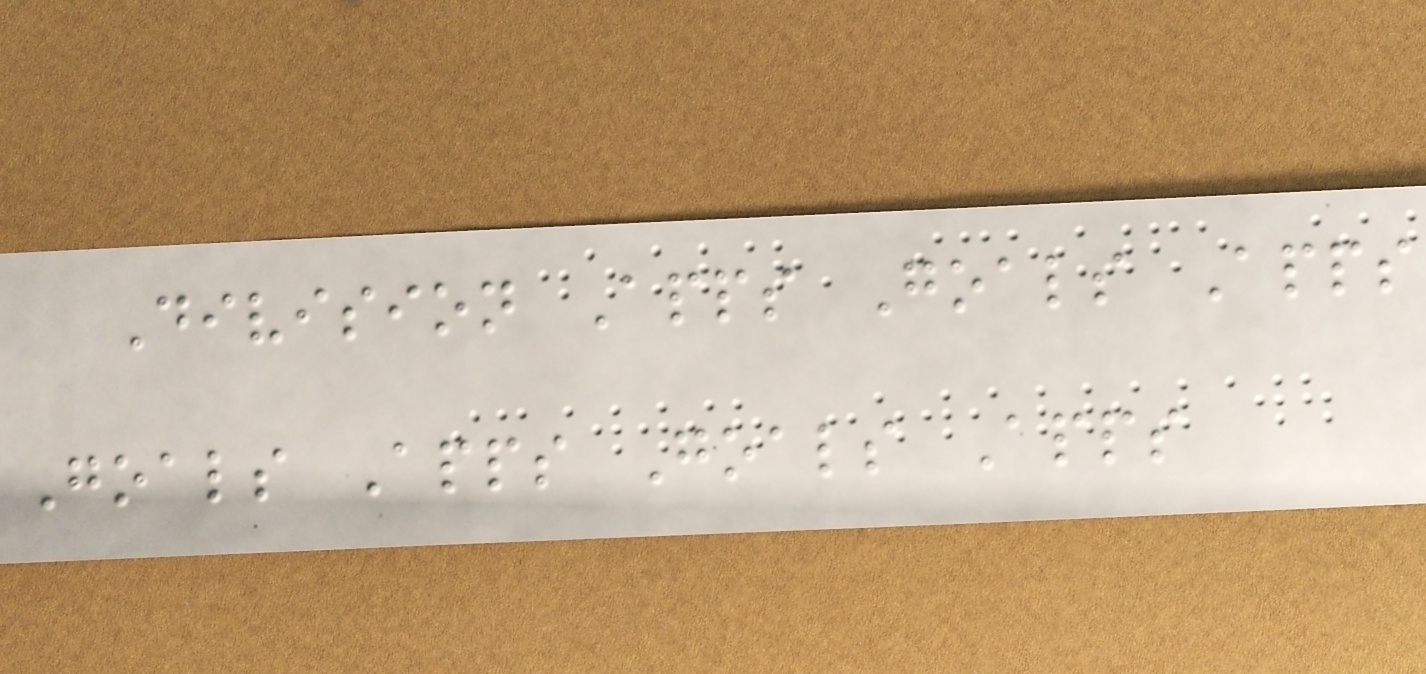Division Apps Goals Apps
Goals Apps Goals Apps
